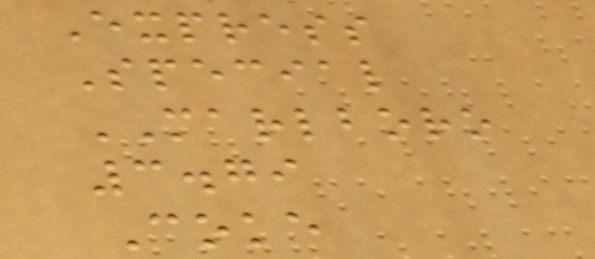Express
Special
MARLBORO
3.79
Coke
